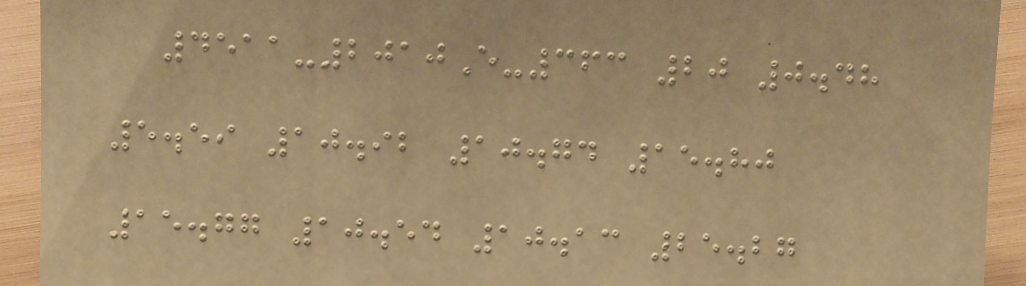4511-2010E-363 20 0.48
5.59 10.92 10.74 15.80
15.77 10.54 10.13 25.27
